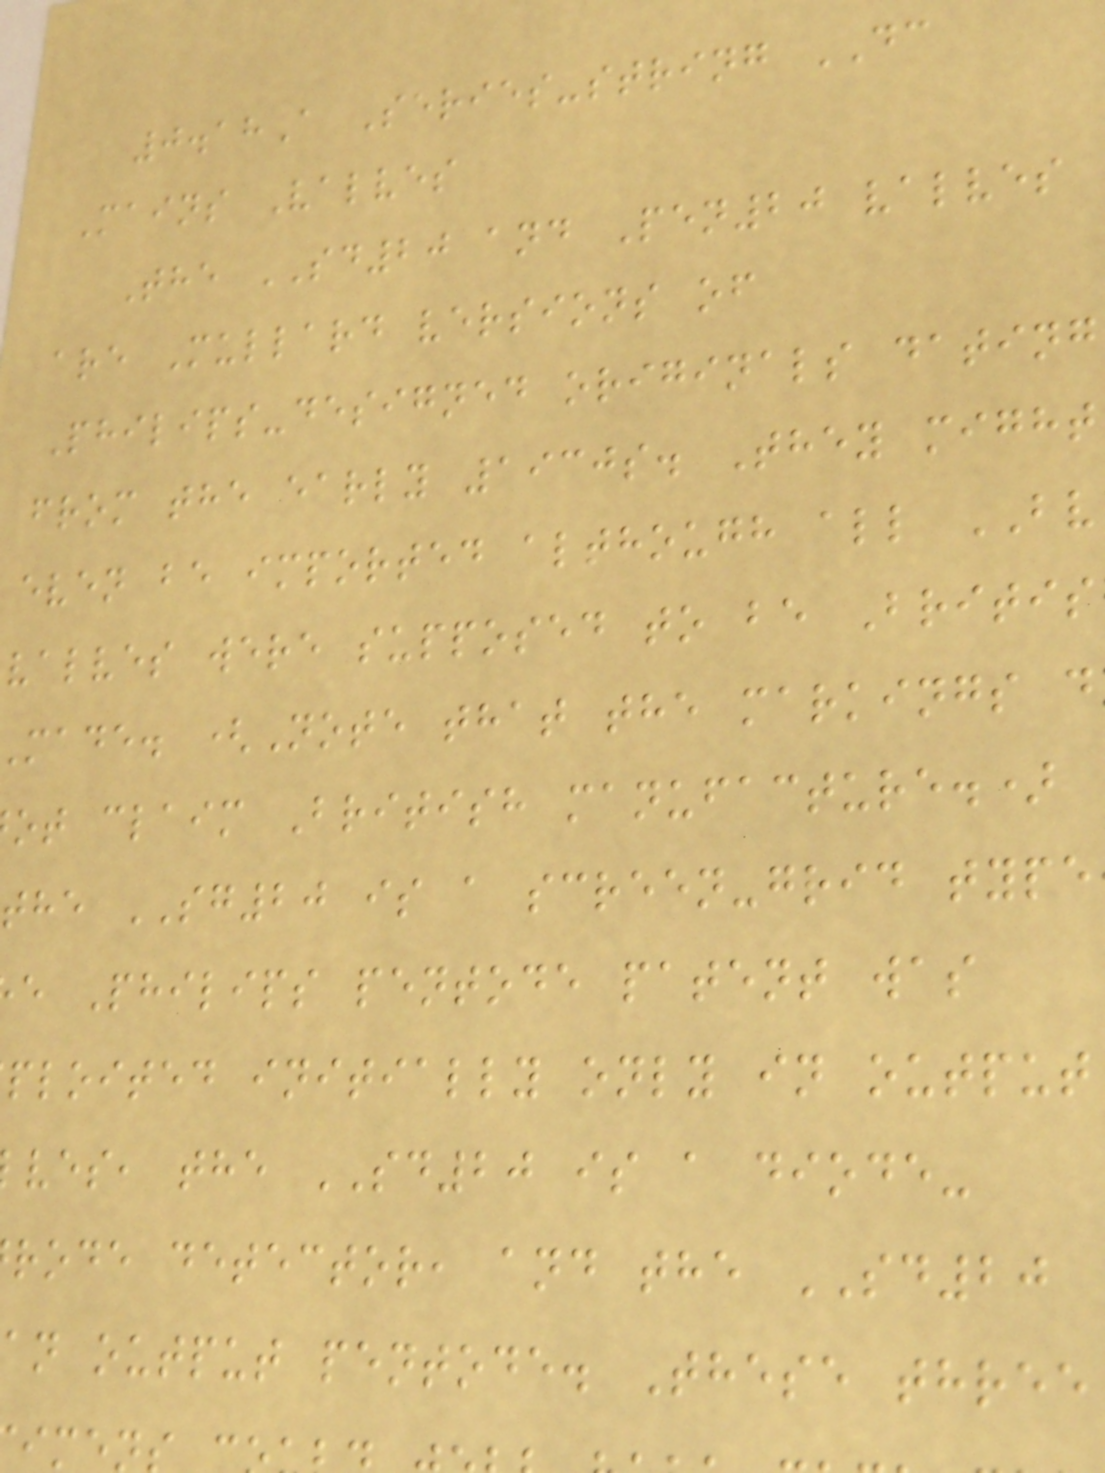0.18A Series-string DC
Mains Valves
The SD20 and Pen20 valves
are Mullard versions of
Philips-designed originals dating
from the early 1930s. They might
even be imported although all BV
valves were supposed to be Britis
made. (Note that the markings d
ot claim British manufacture.)
the SG20 is a screen-grid type
e Philips pentode patent was
ploited initially only in output
ves, the SD20 is a diode-
rode detector, and the SD20
an output pentode. These three
